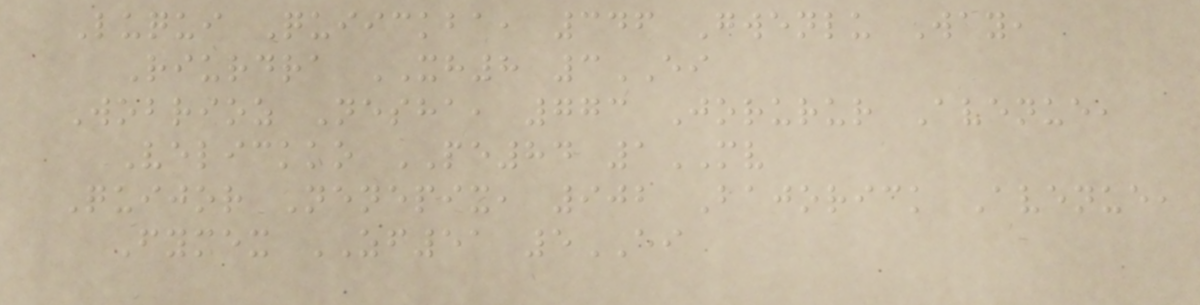Luqui Quiickba, 346 Gwenlu Way,
Riurdra XH8 3EI
Wobrioz Nesha, 773 Jorurur Avenue,
Velickko PE84 1MV
Quijor Nenepix, 902 Bajorick Avenue,
Fymex ZF51 5EI
